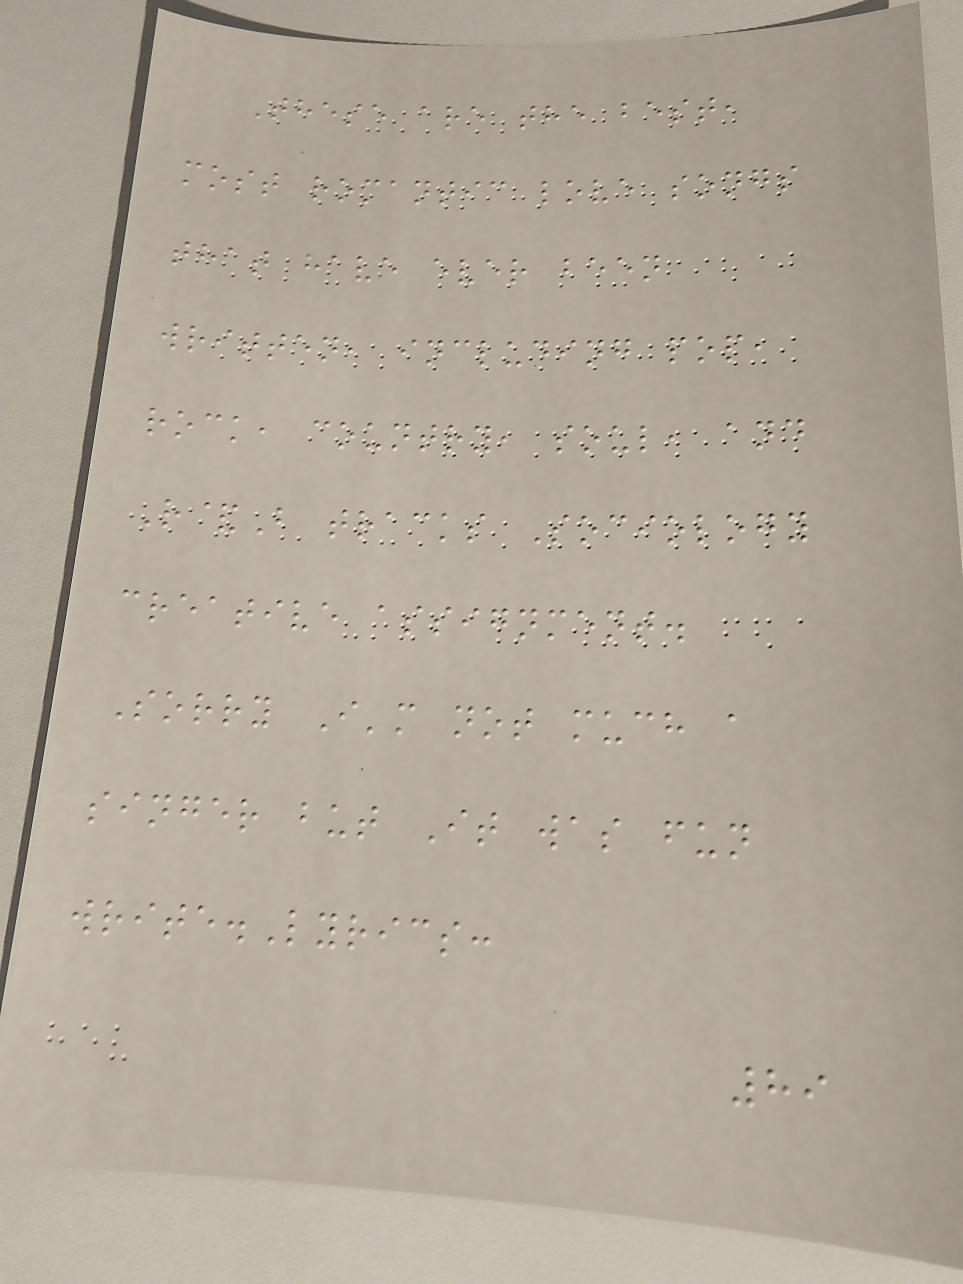These are the best,
most romantic love songs
that have ever been
written, including pop,
rock, country, soul, and
R&B tracks Sociology
creative assignment.
Sorry I'm not much a
singer but It was fun
write.Lyrics:
89
